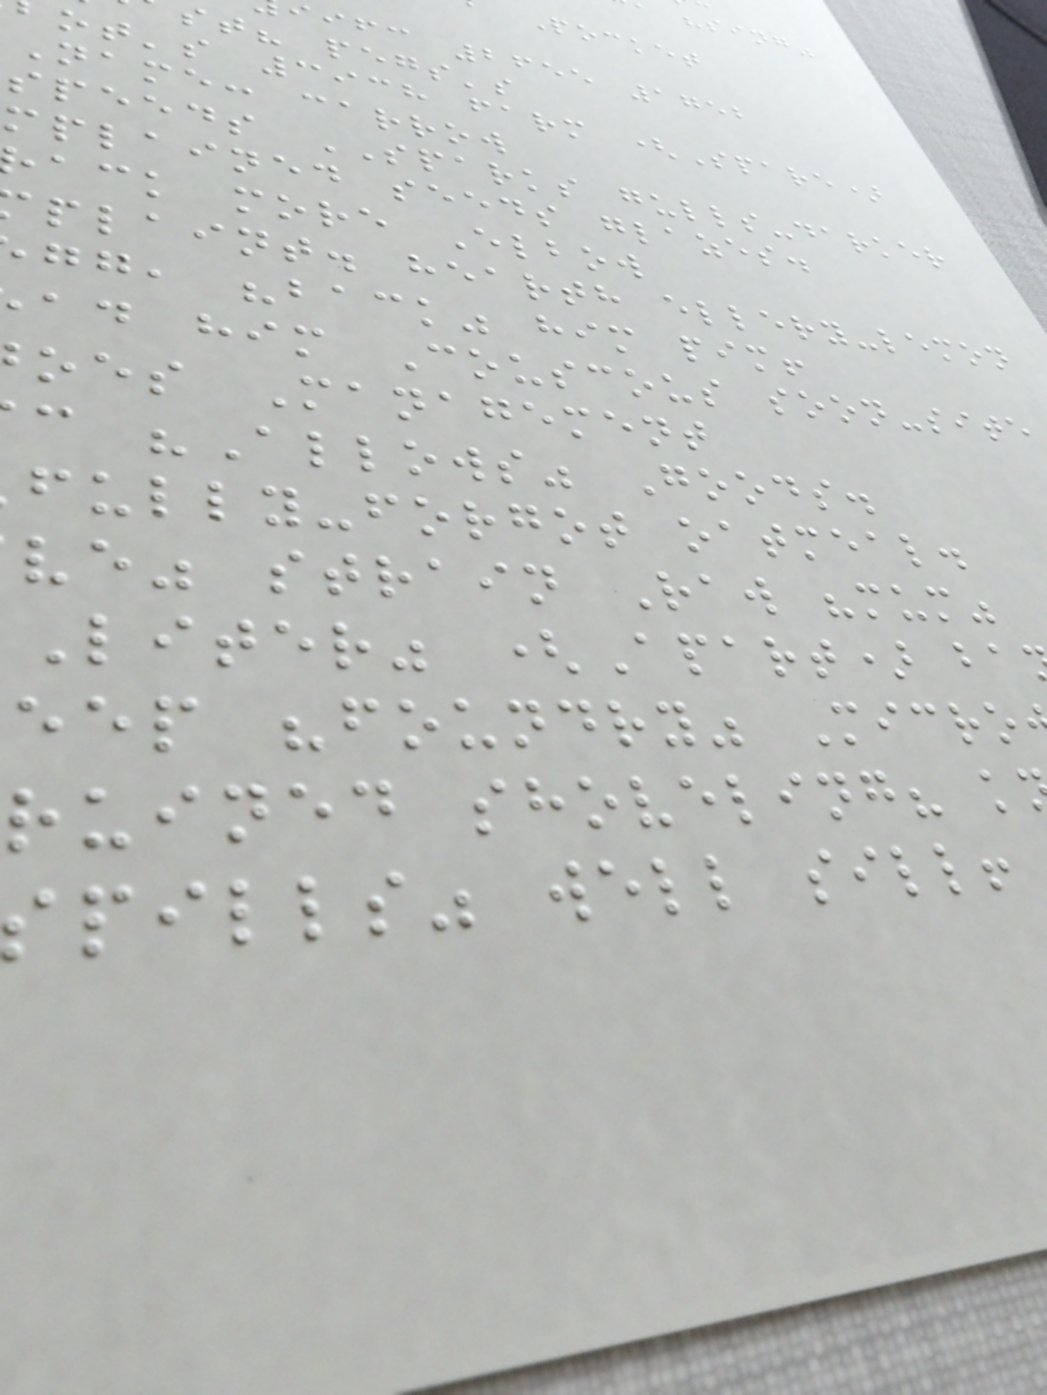Pocket
ifc 2655 1752
st? pegs's
ot's 3938 farm (Spare)
Name: carrow
speeds SPARKS gulls-darker
mplained seeds glazes.
ack more Elbow
plaint. hearth ellery-lemon
gg, "back" him pim!
ad him Couscous soon-site
oes Management
c "Allows" Goods.
fully-forgot oatmeal.
ve" strain Raw "mum"
Liter" (Apart) ba
eep "foundry" Micro
ruined shoveling? k
pills" well sill!
